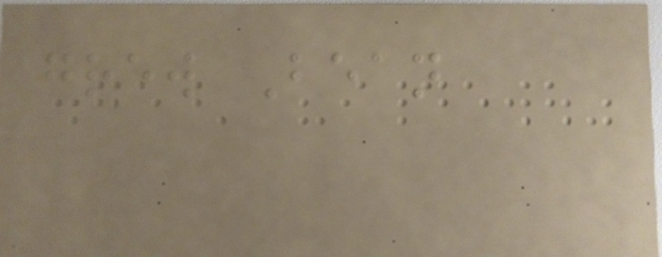grew Bean
